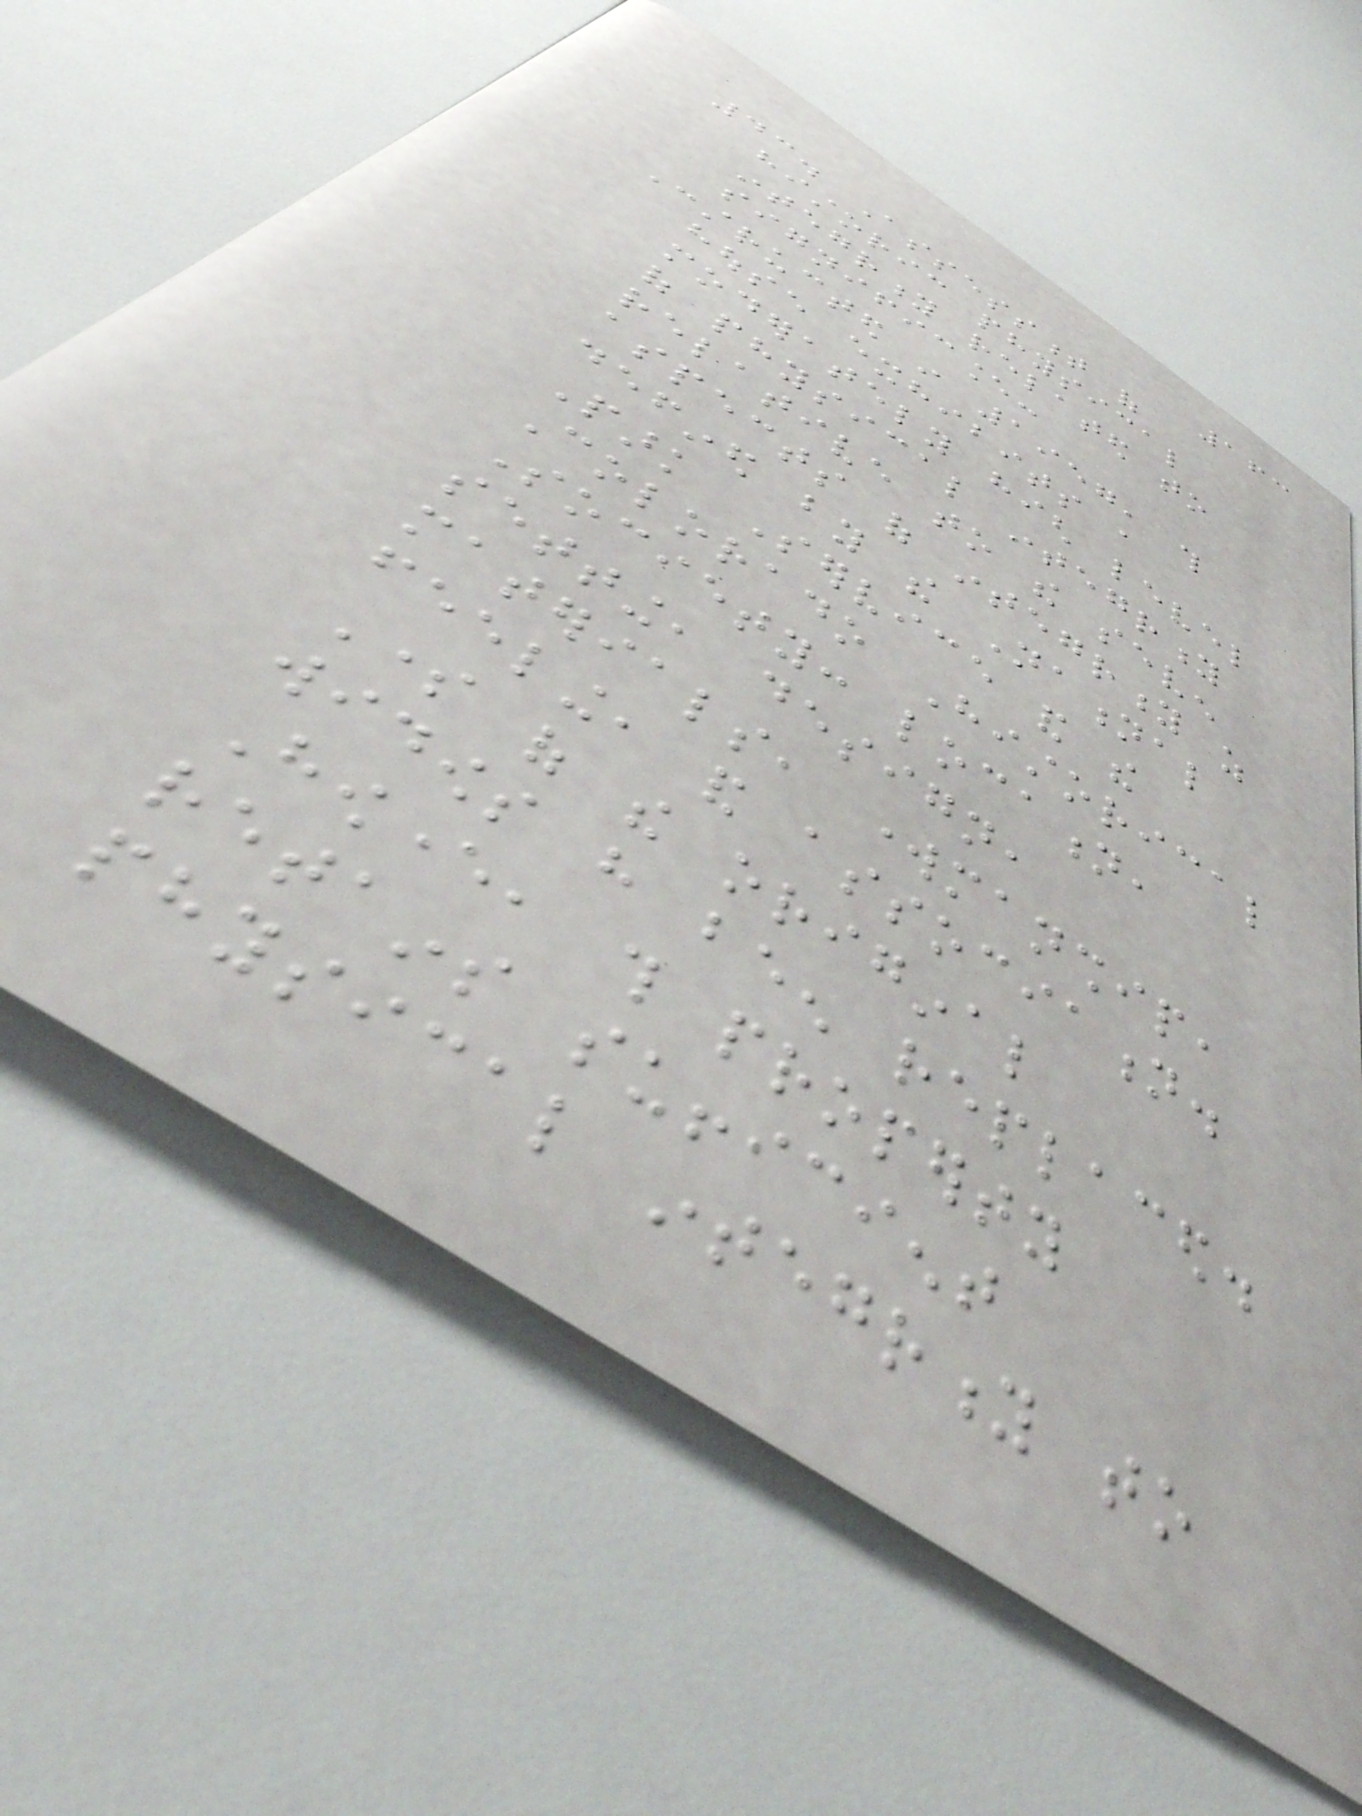163
43. Assessment of
historic physical
integrity related to
significance:
Constructed in 1957, this
house exhibits a
moderately high level
of physical integrity
relative to the seven
aspects of integrity as
defined by the National
Park Service and the
Colorado Historical
Society: location,
setting, design,
materials, workmanship,
feeling, and association.
Some of the original
widows have been replaced.
However, this property
retains sufficient
physical integrity to
